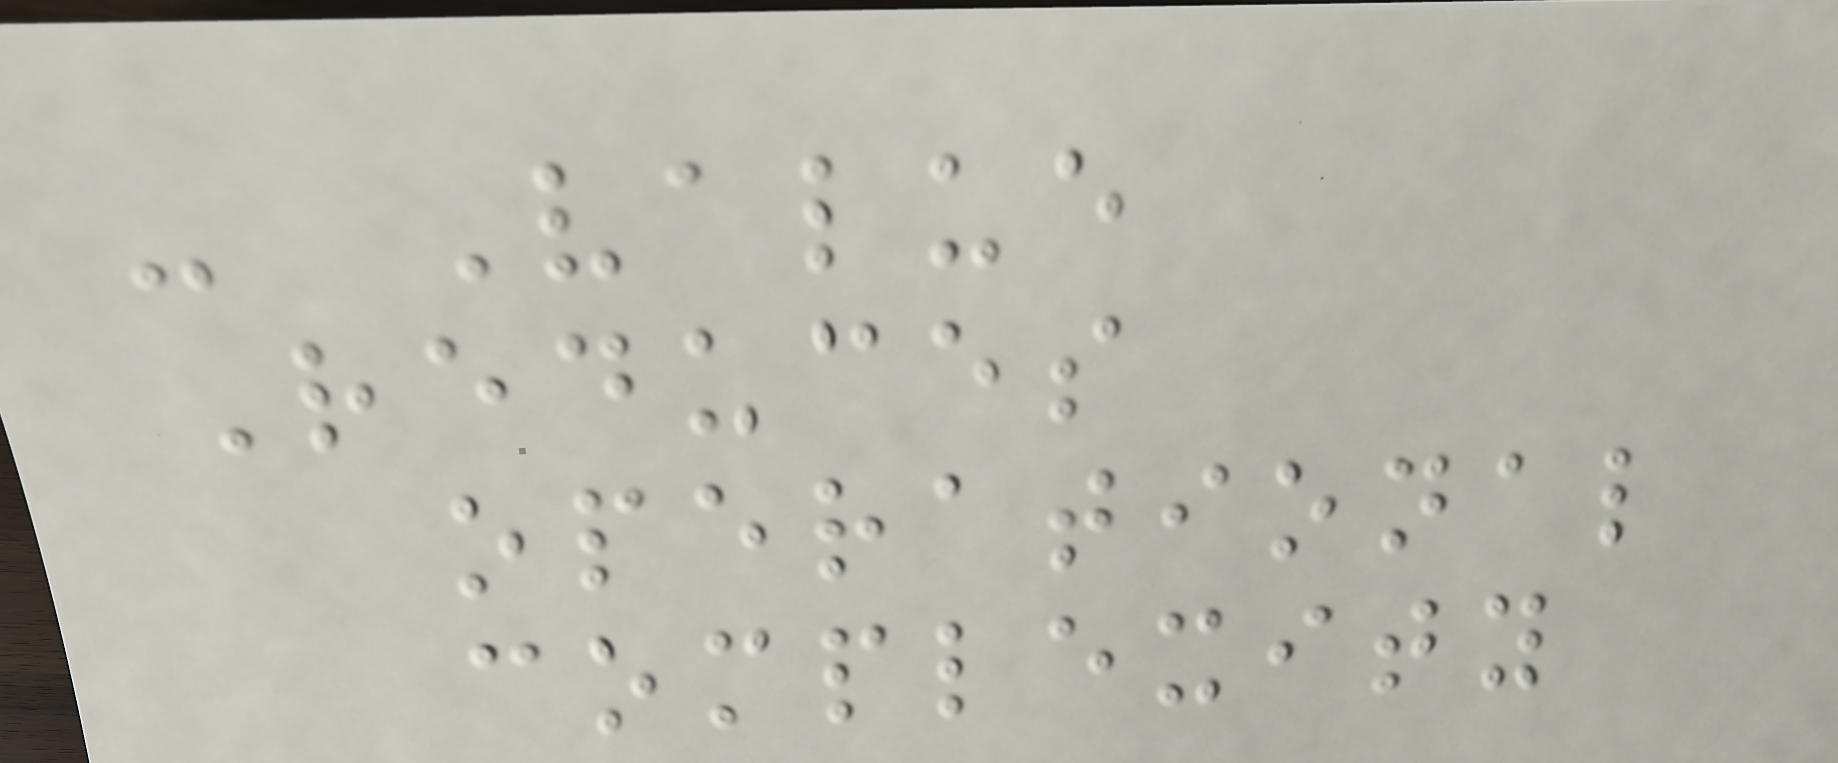- Value
Reduces
operational
complexity
